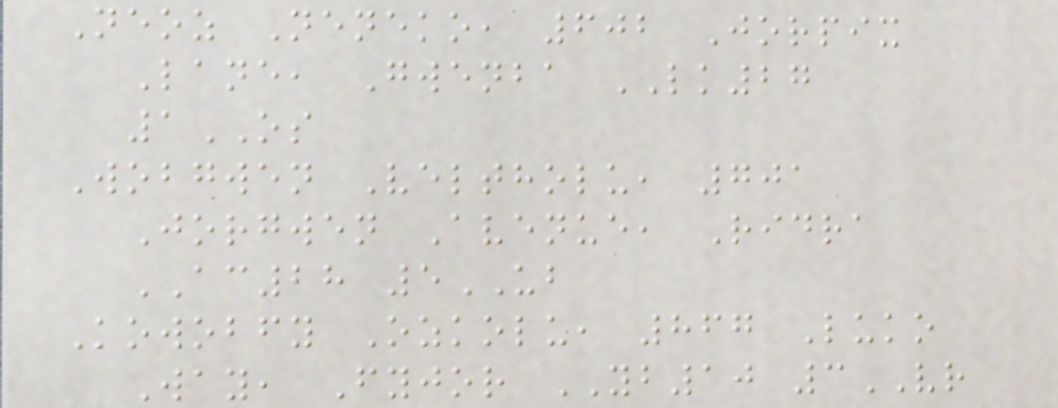Neoz Neneko, 602 Jorpix
Lane, Gwenba LK27
1OS
Wobgwen Veltholu, 701
Jorgwen Avenue, Ridra
AC28 5UB
Kowobfy Ozkolu, 867 Luko
Way, Fyjor YB10 3VR
